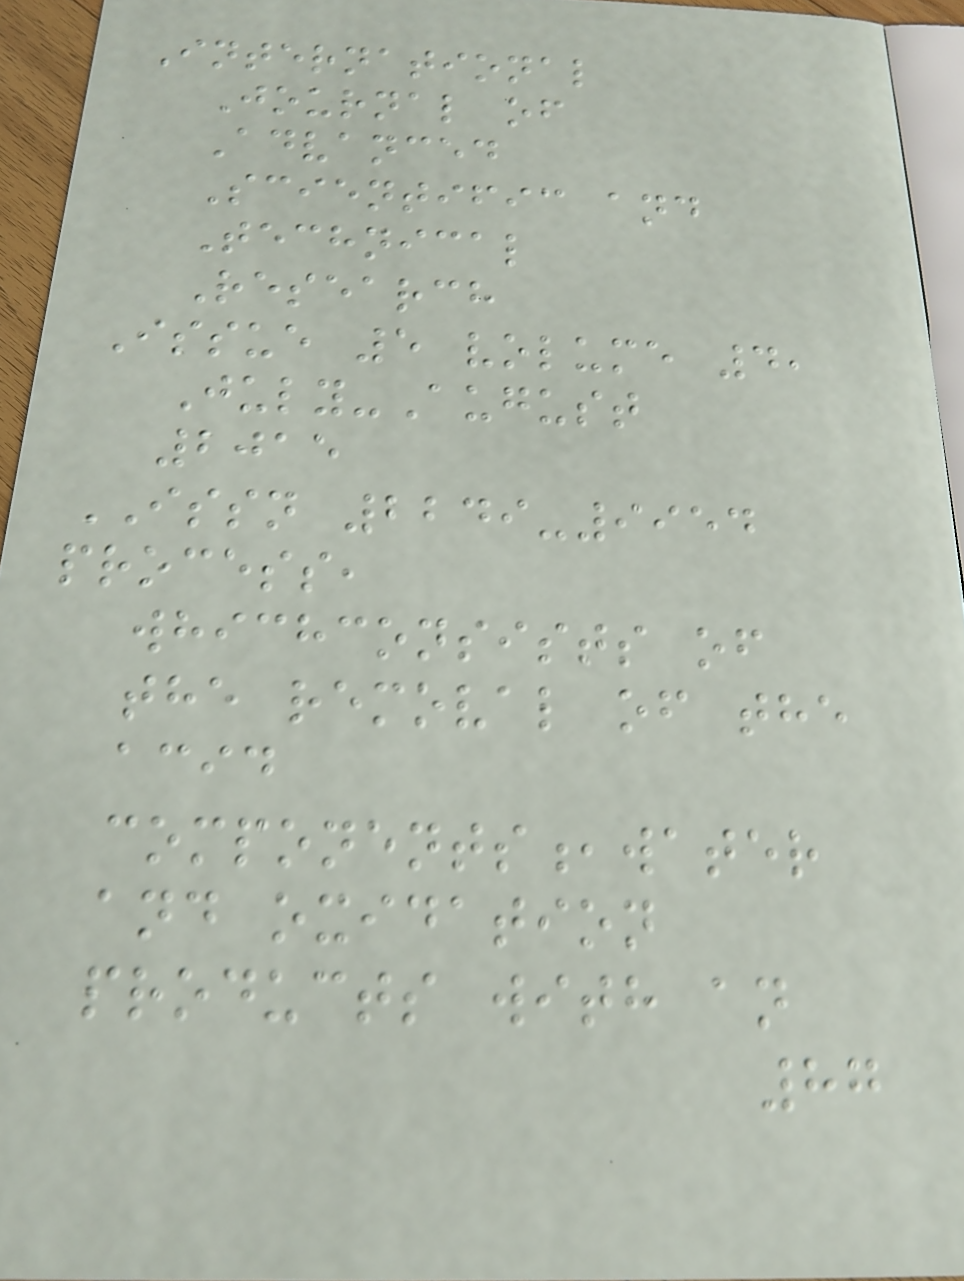International
Journal of
Advanced
Scientific and
Technical
Research
Issue 5 volume 4,
July-August
2015
ISSN 2249-9954
process,
whichconsists of
the removal of the
acid
components,water
and oxidation
products with an
87
